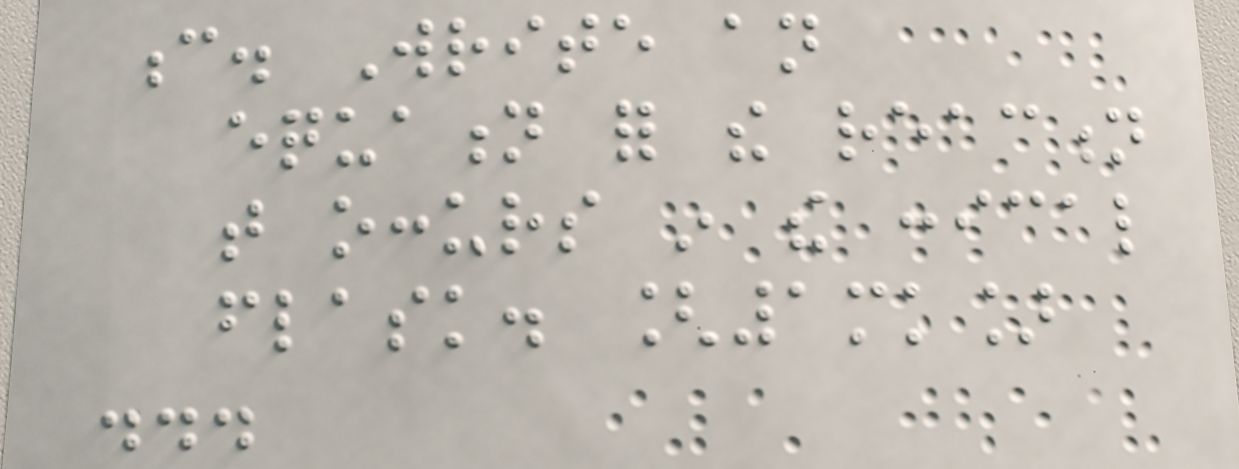c. Write an
equation for the reaction
that occurs in the conical
flask. [1mk]
...
